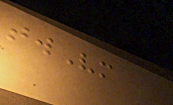twVm
